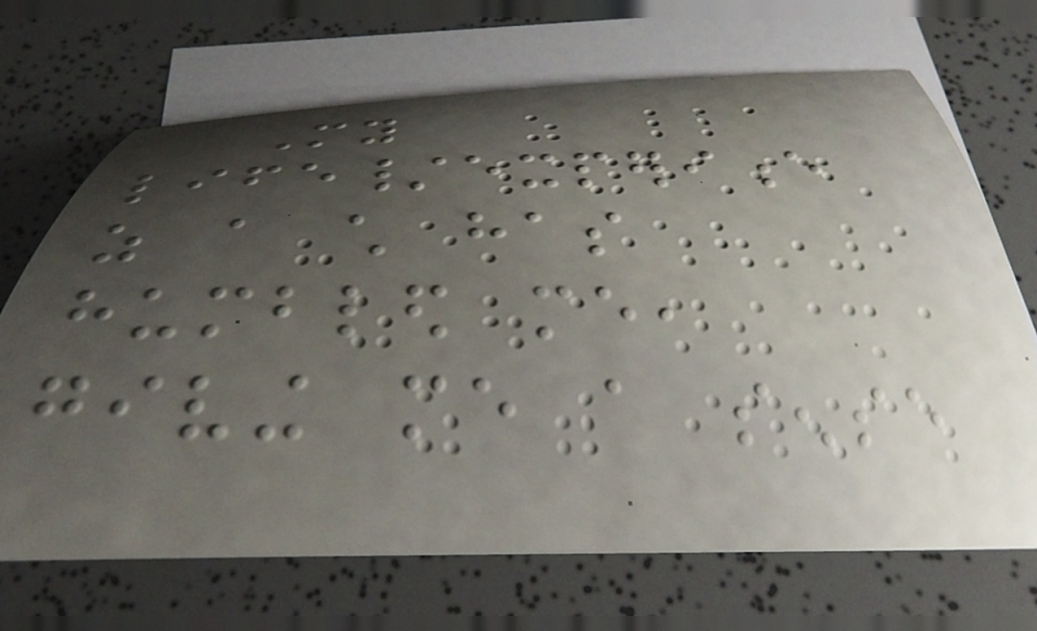My
life/experience
as a child has
humbled me,
giving me a sense
